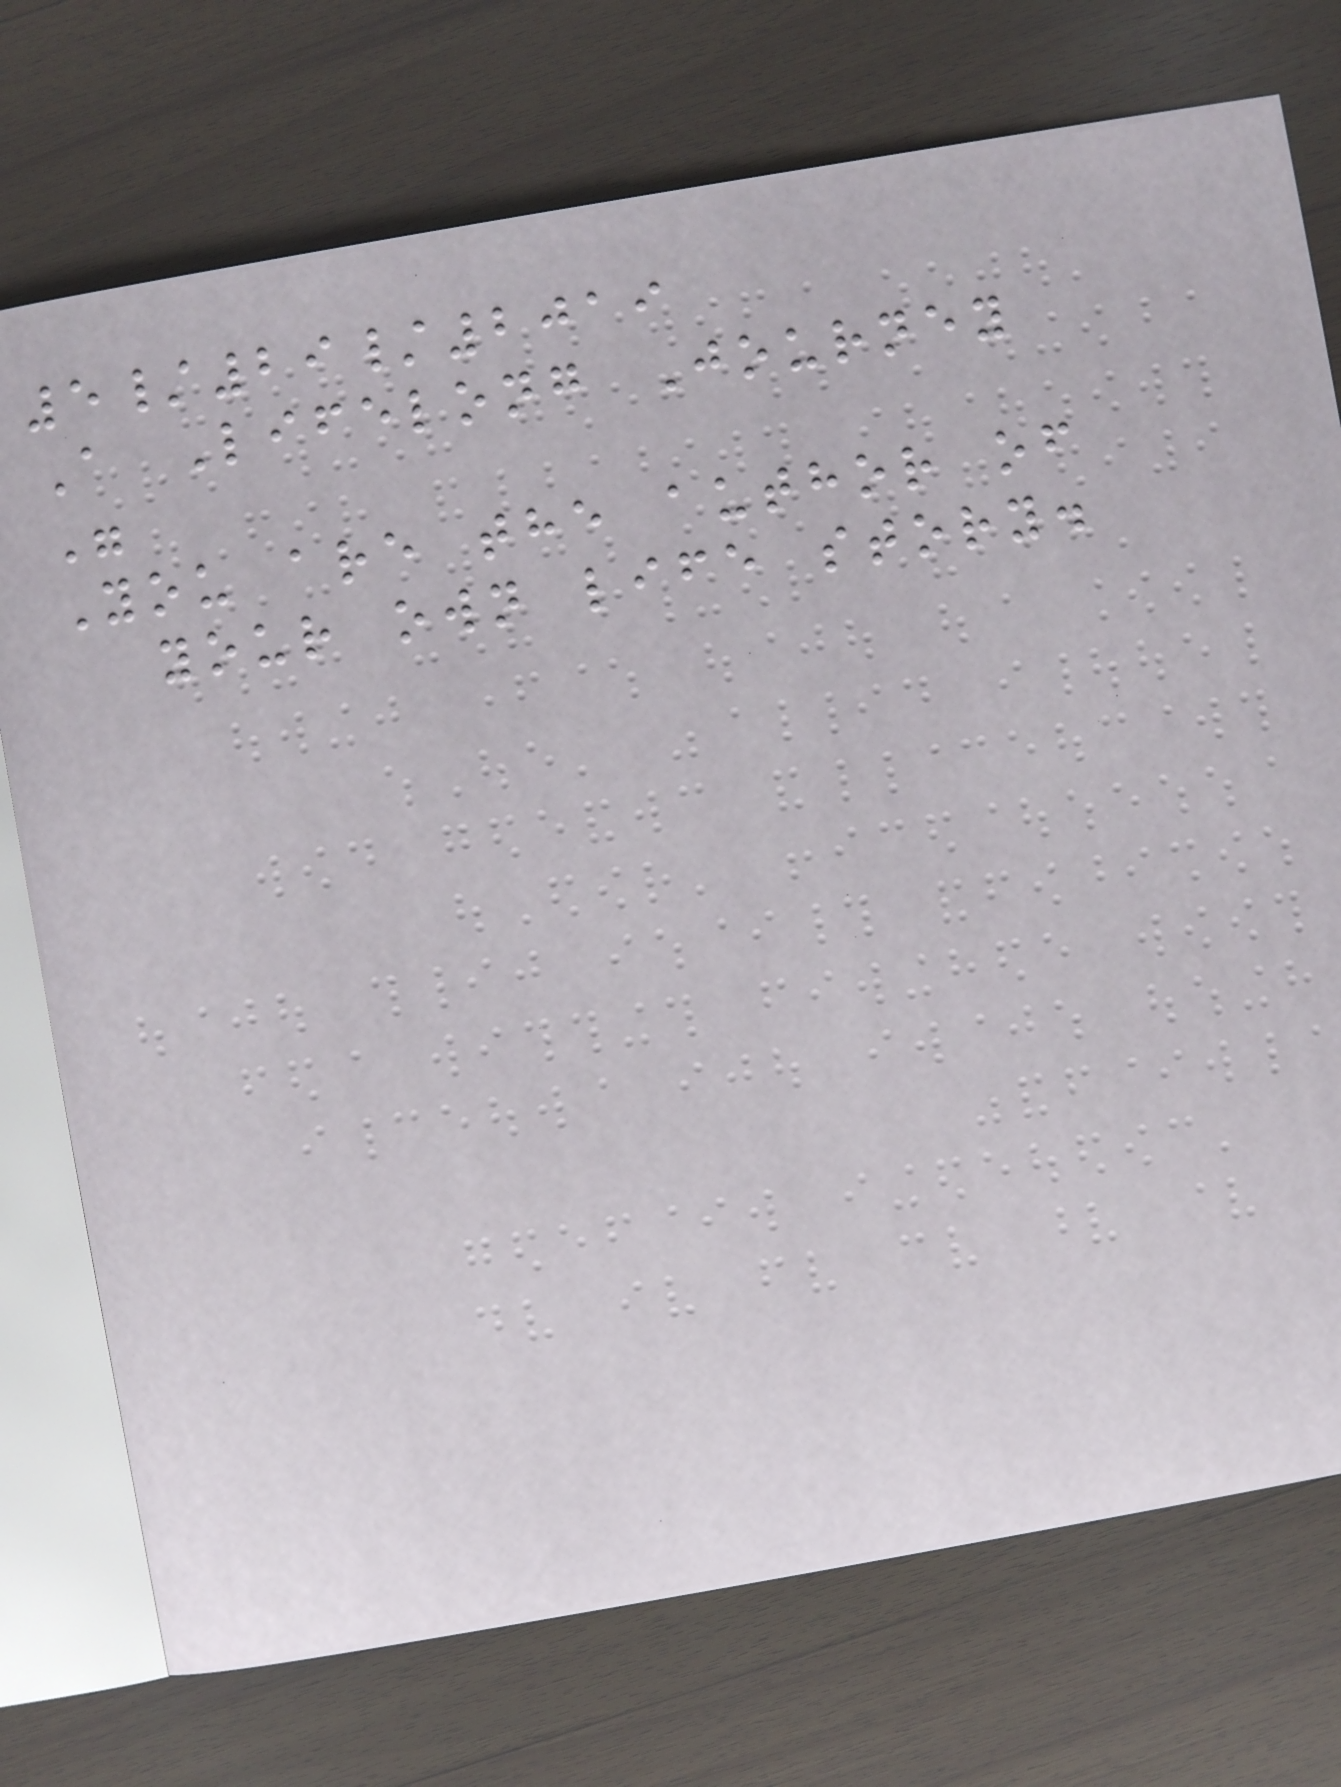5/29/2019
A Lifelong Journey
"
You are the author of
your own life story.
